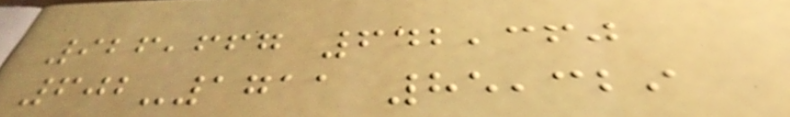926,667 642,360
602-1711 85,329
